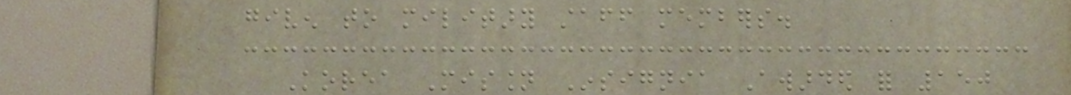given to military staff members.
Korea Mission Insignia Awarded for 150
